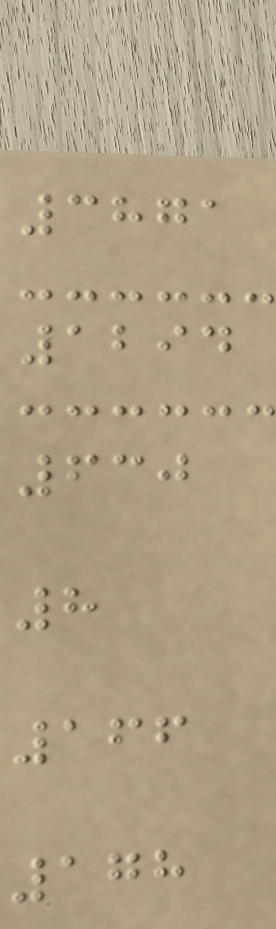3871
1294
630
8
166
178
